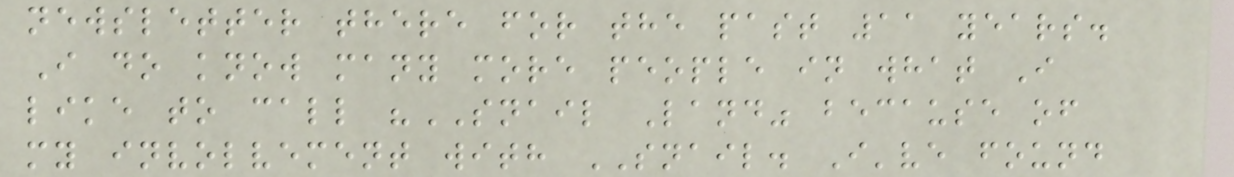newsletter there for the past 11 years.
I do know many more people in what I
like to call "SNAIL Land" because of
my involvement with SNAIL. I've found
